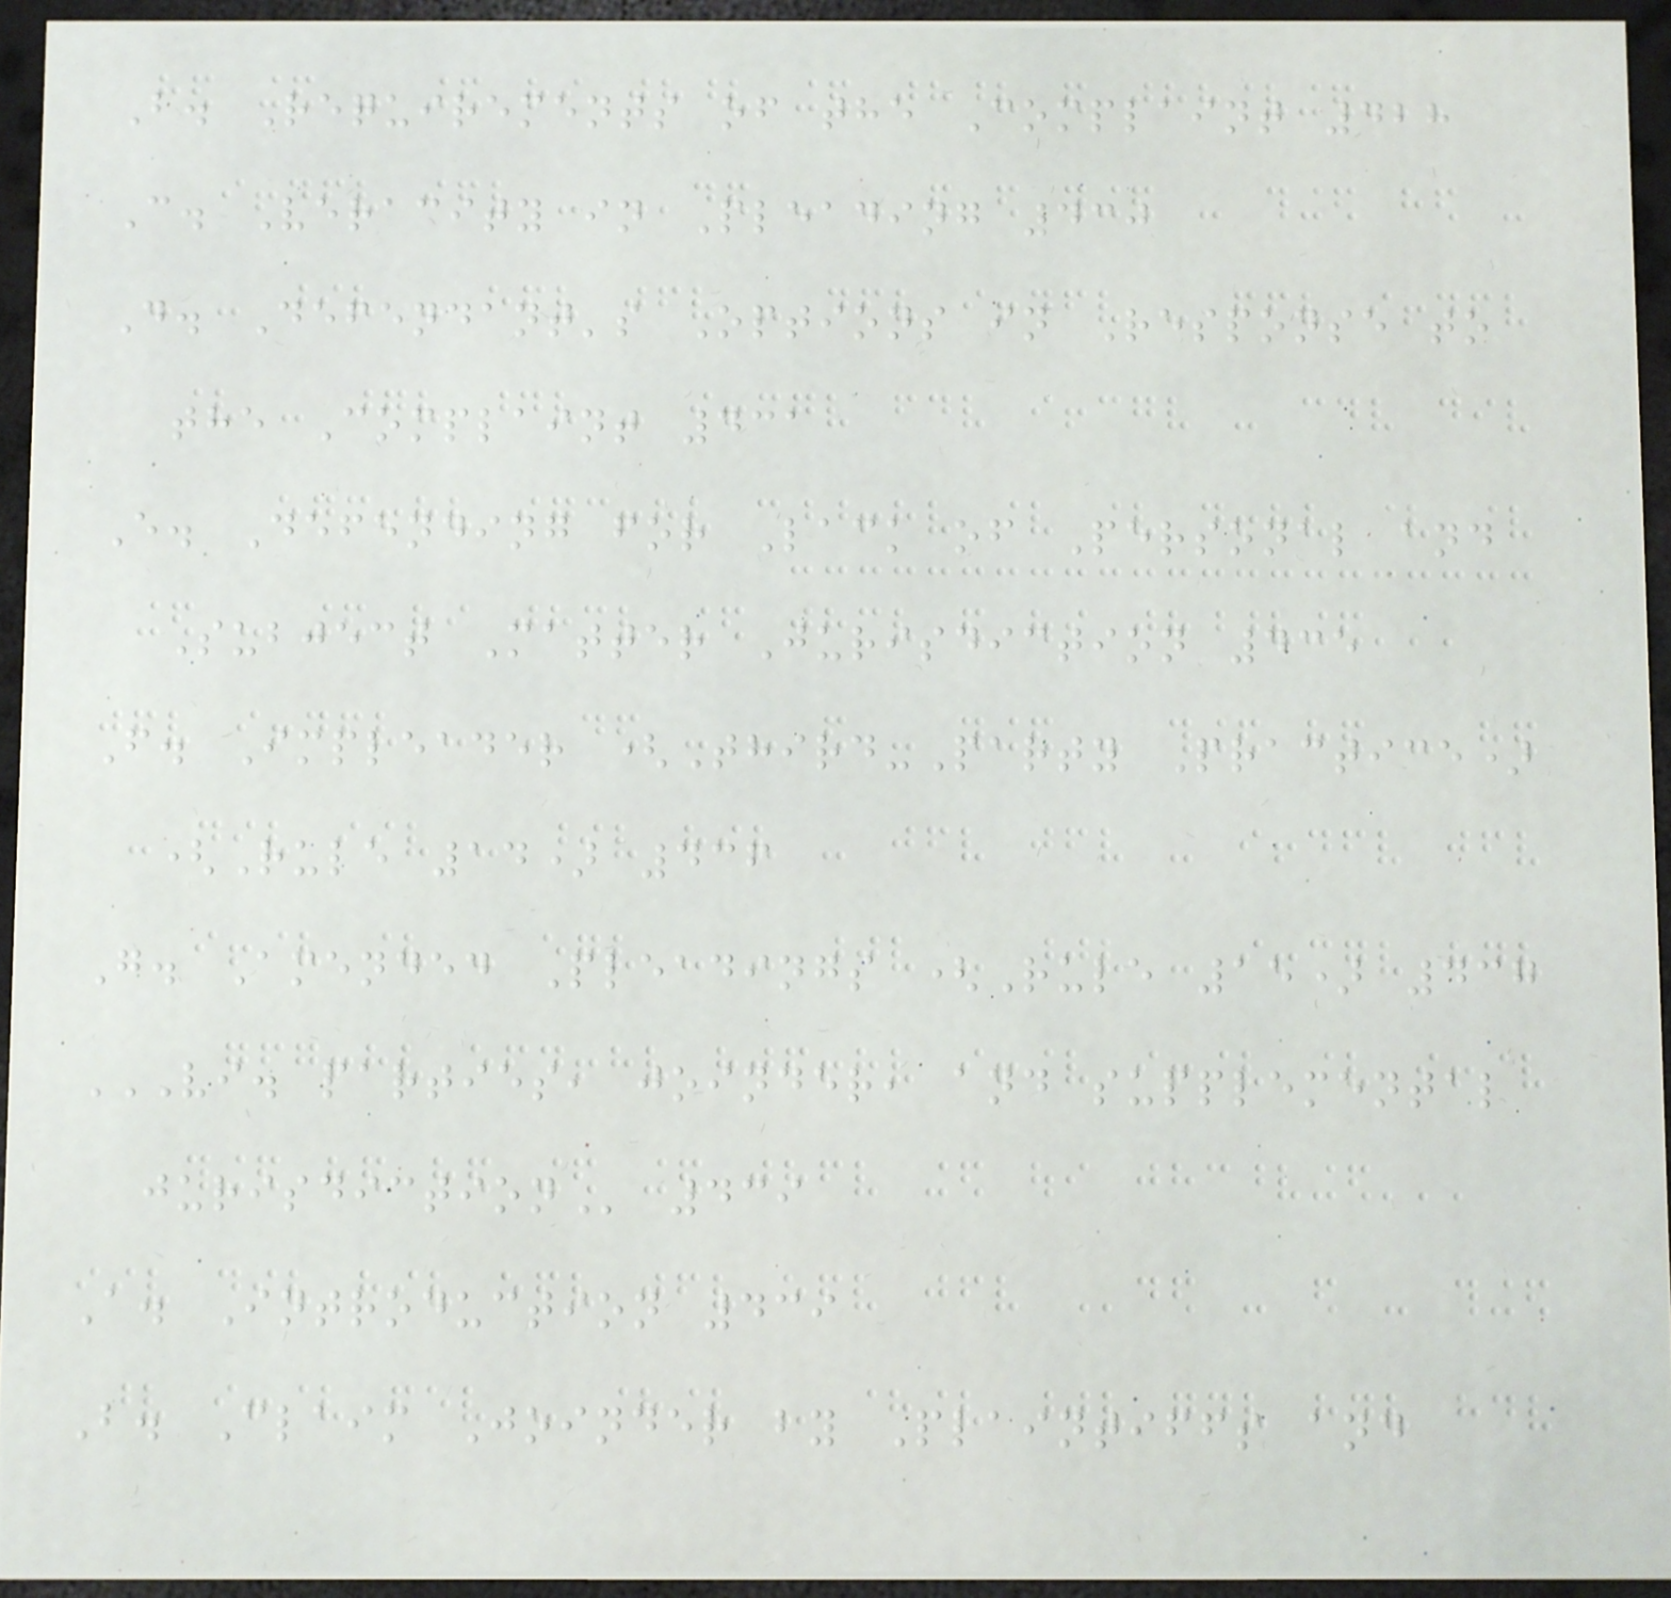B. Requirements of the Complaint 428
C. Veracity in Pleading 430
D. Defendant's Options in Response to
the Complaint 431
E. Defending for Lack of Personal and
Subject Matter Jurisdiction 435
F. Impleader (Third-Party Practice)
(Rule 14) 436
G. Amended Pleadings (Rule 15) 437
VI. PARTIES, JOINDER, AND SUPPLEMENTAL
JURISDICTION 439
A. Introduction 439
B. Claim Joinder by Plaintiffs and
